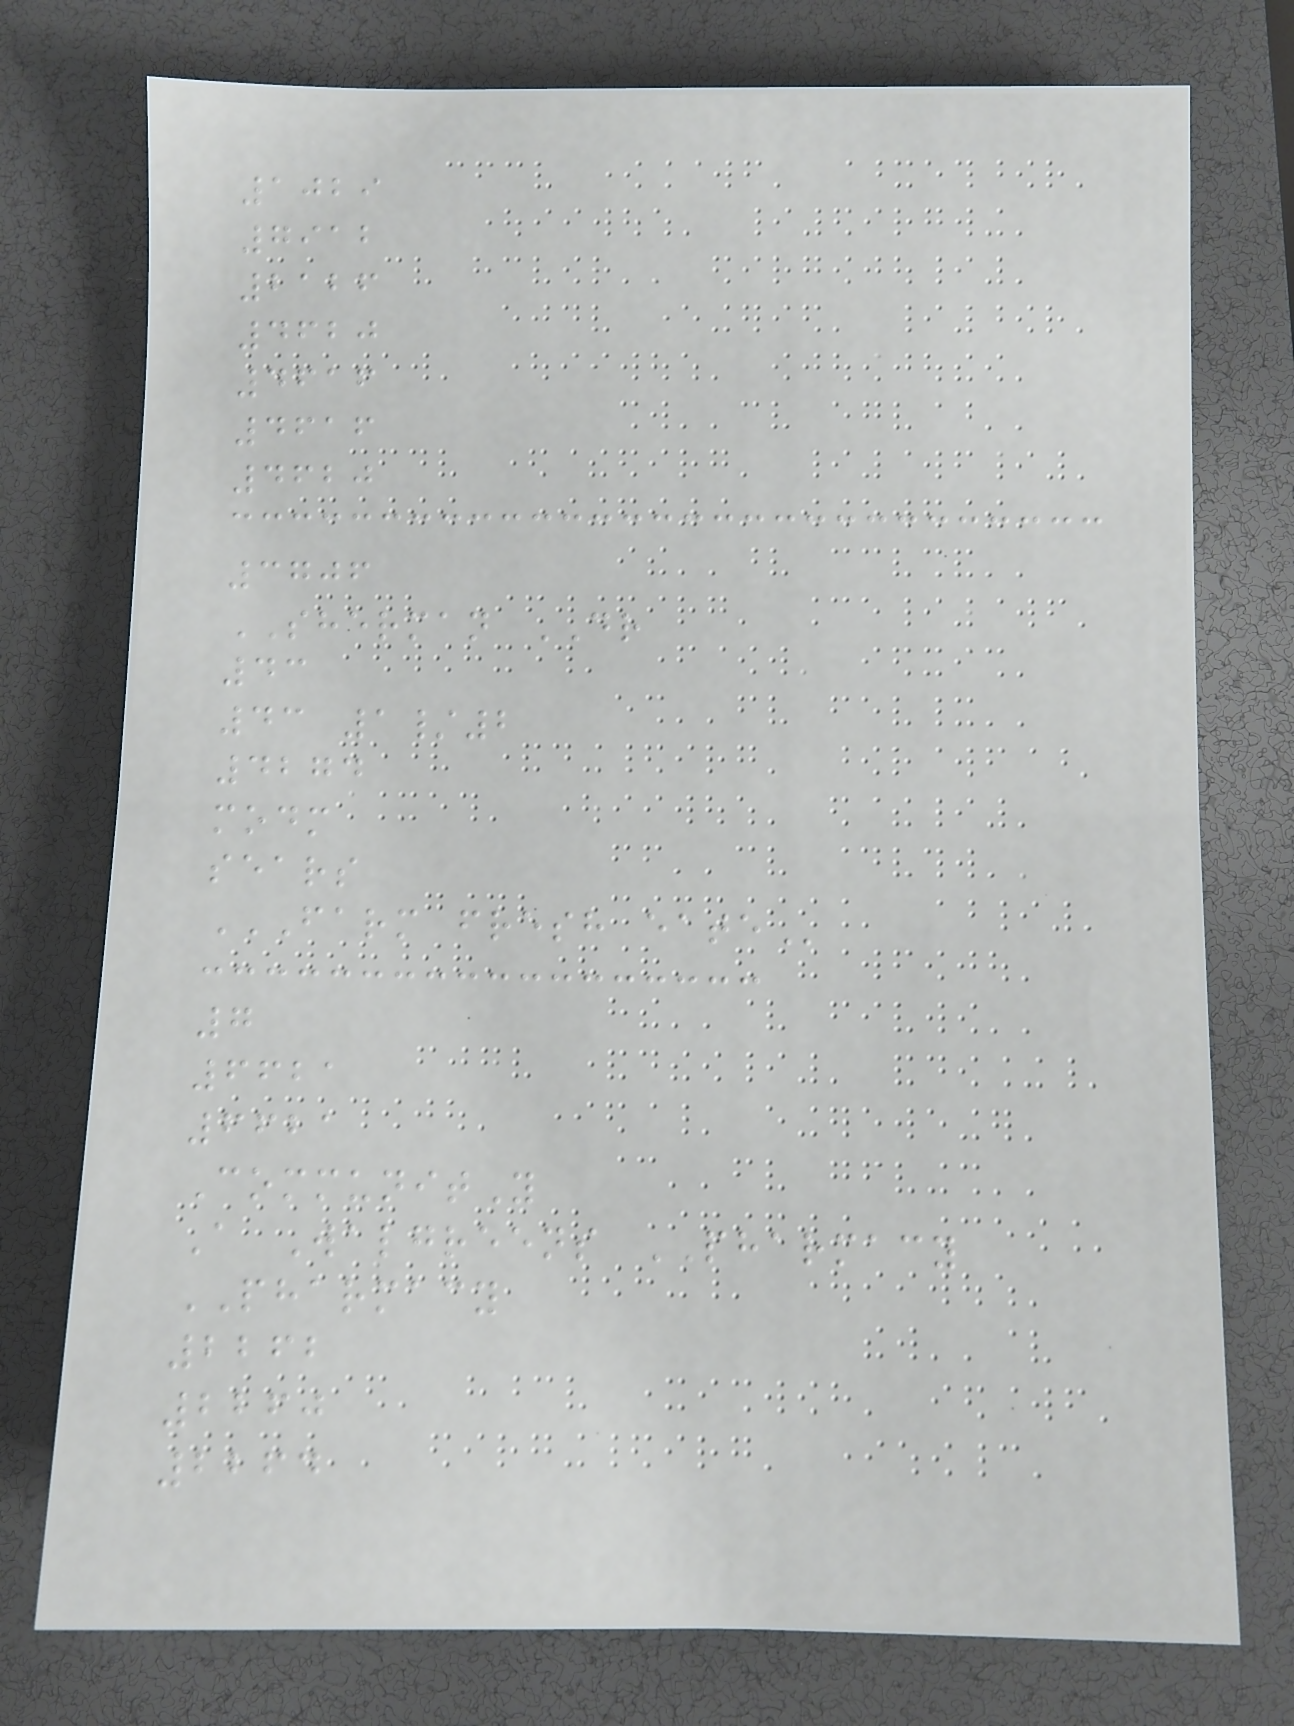1029
7912
2126
4620
4616
4616
4620
3706
SHERMAN DR
43
43 1/2
4274
modm
sears
FARM FRESH EATE
7
6621
6621
CommunitY
A Walgreens PHARMACY
PHARMACY
2262
2260
2264
